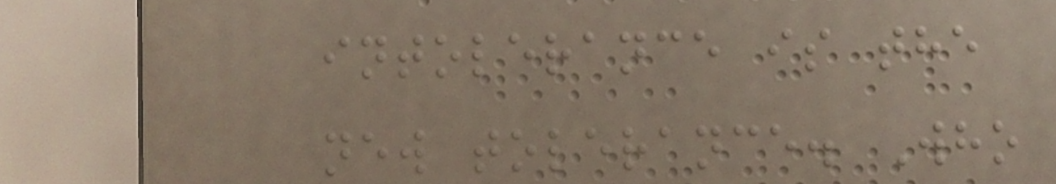intolerance is the
new tolerance. Who
